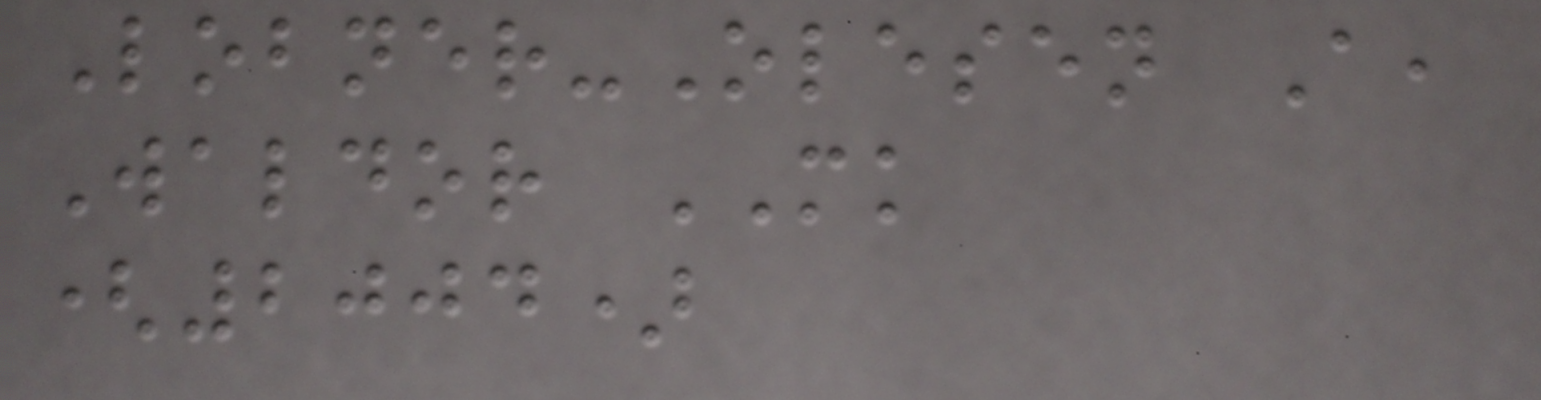Lobner-Olesen A,
Waldor MK
(2004)
